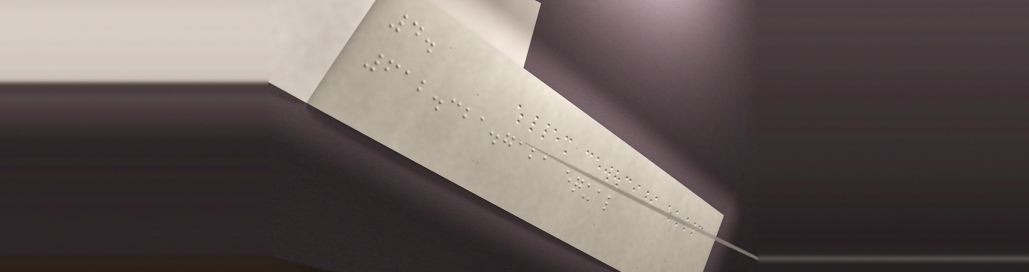4.
612.321.7121 equal
